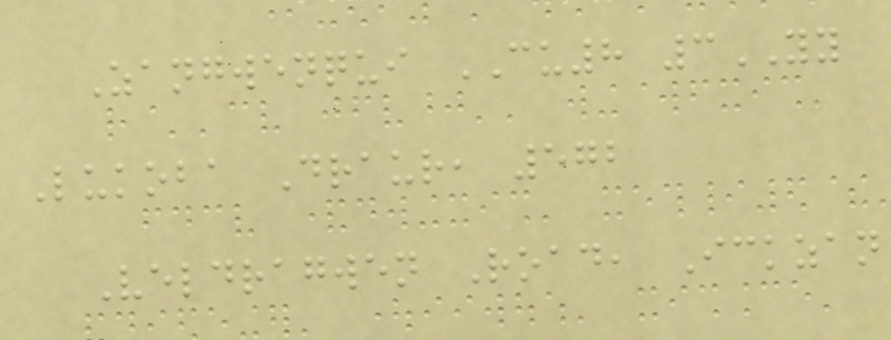Zangwenqui CU8 3YY
Lukoba Draur, 572
Veldragwen Road, Ickzan
